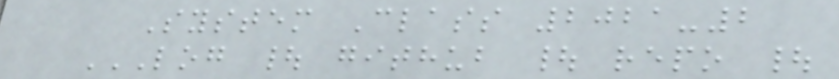System Class 2021-2
LOG | GITHUB | REPO |
